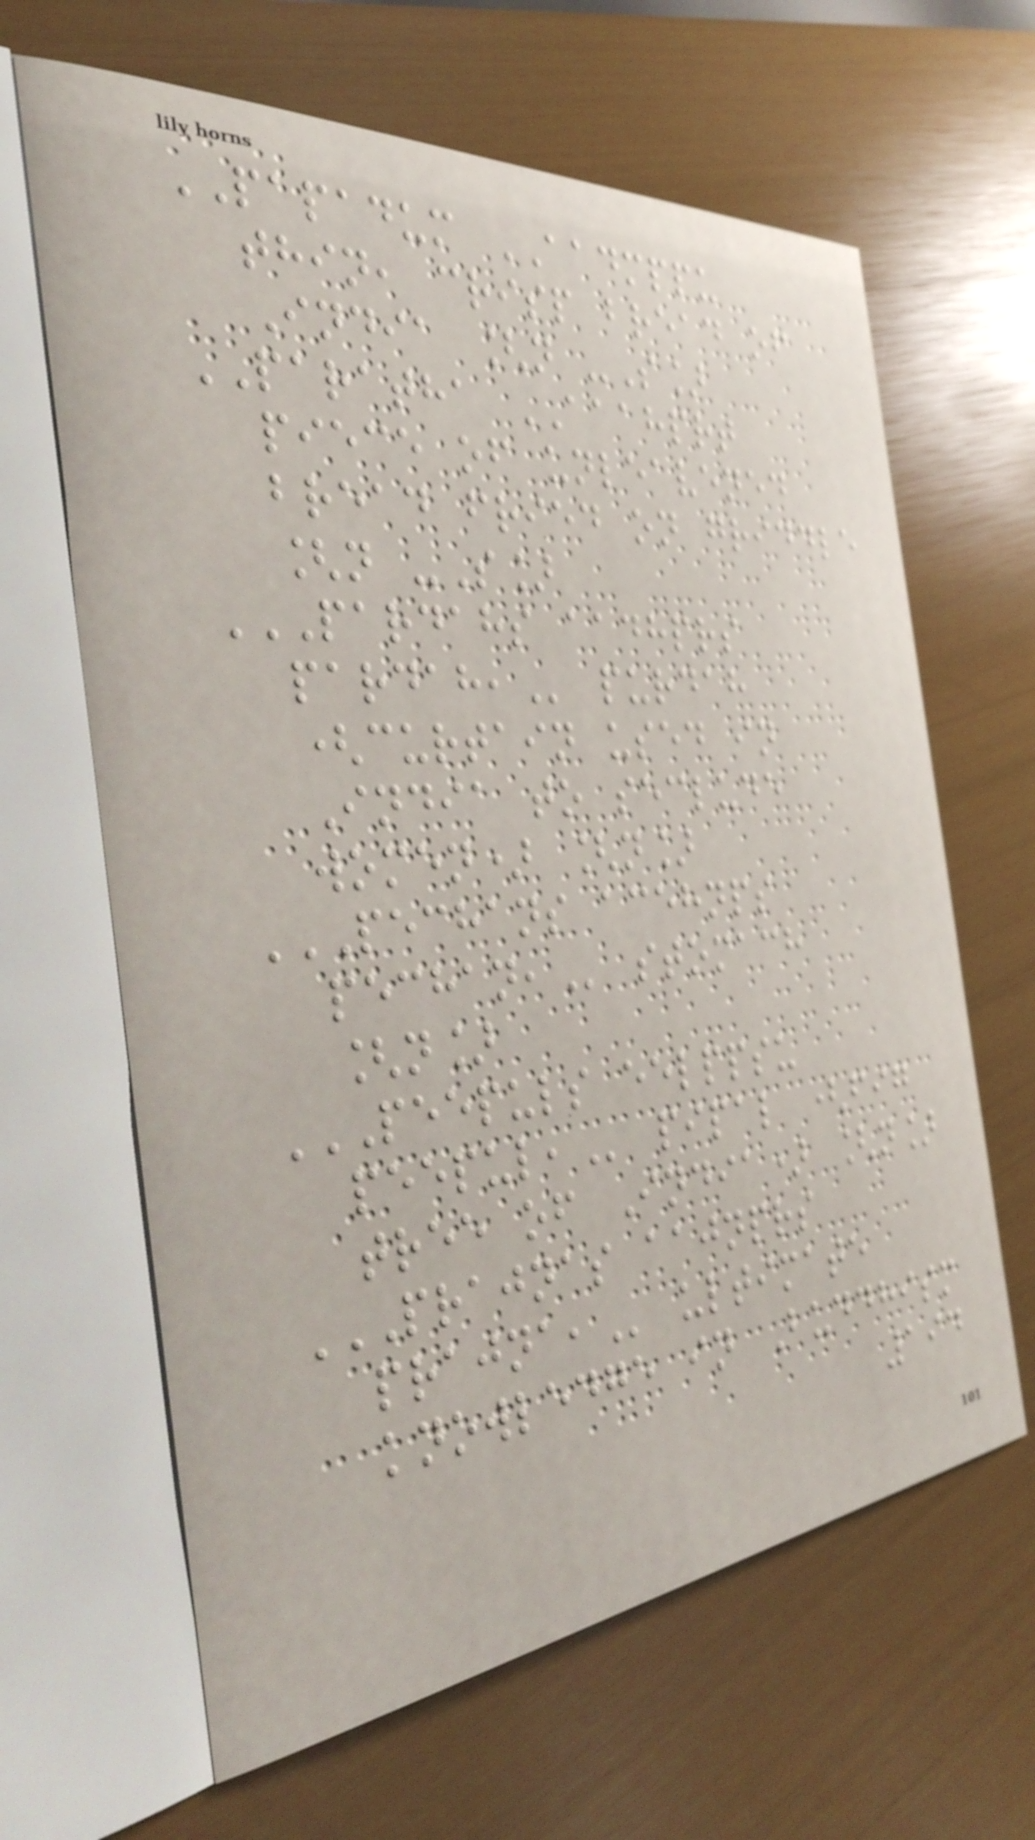PAPADUM AADMPPU
thin, crisp bread of
India [n -S]
PARATHA AAAHPRT
piece of unleavened
bread fried on griddle
[n -S]
PARDAHS AADHPRS
PARDAH, purdah
(curtain used in
India to seclude
women) [n]
PECHANS ACEHNPS
PECHAN, stomach
[n]
PEEPULS EELPPSU
PEEPUL, pipal (fig
tree of India) [n]
PRAJNAS AAJNPRS
PRAJNA, ultimate
knowledge in Buddhism
194
